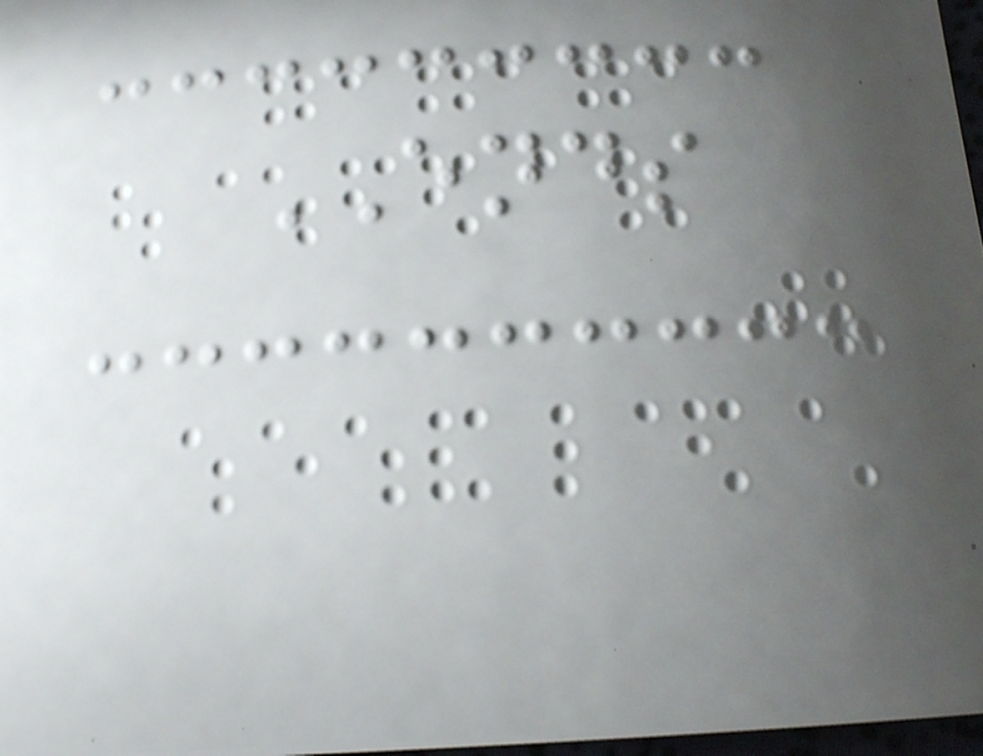ENDS
